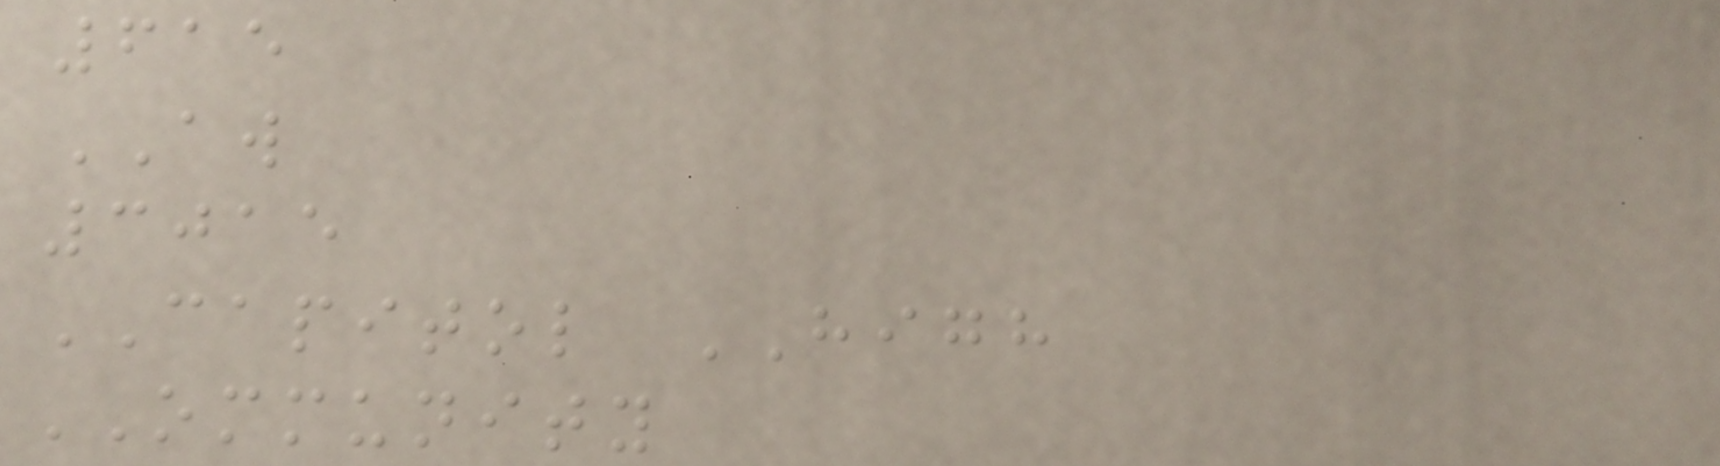615
AW
3015
CAPITOL HIGH
OMMUNITY
